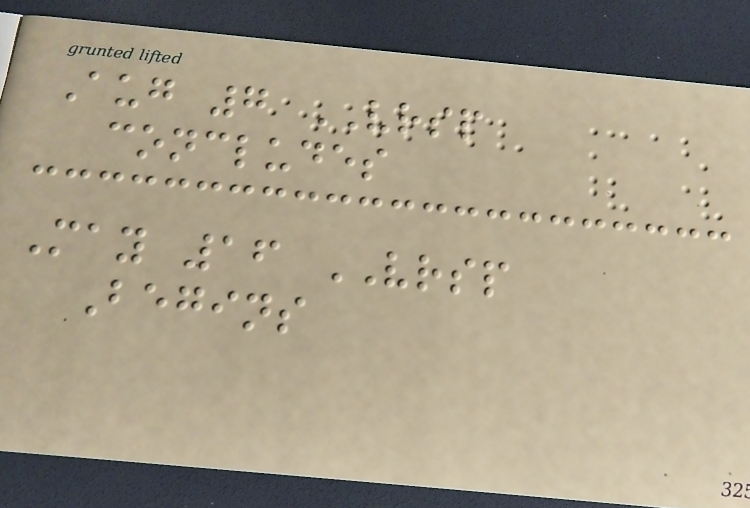Aug 7 VRSP
concludes
May 16 VRSP
Begins
